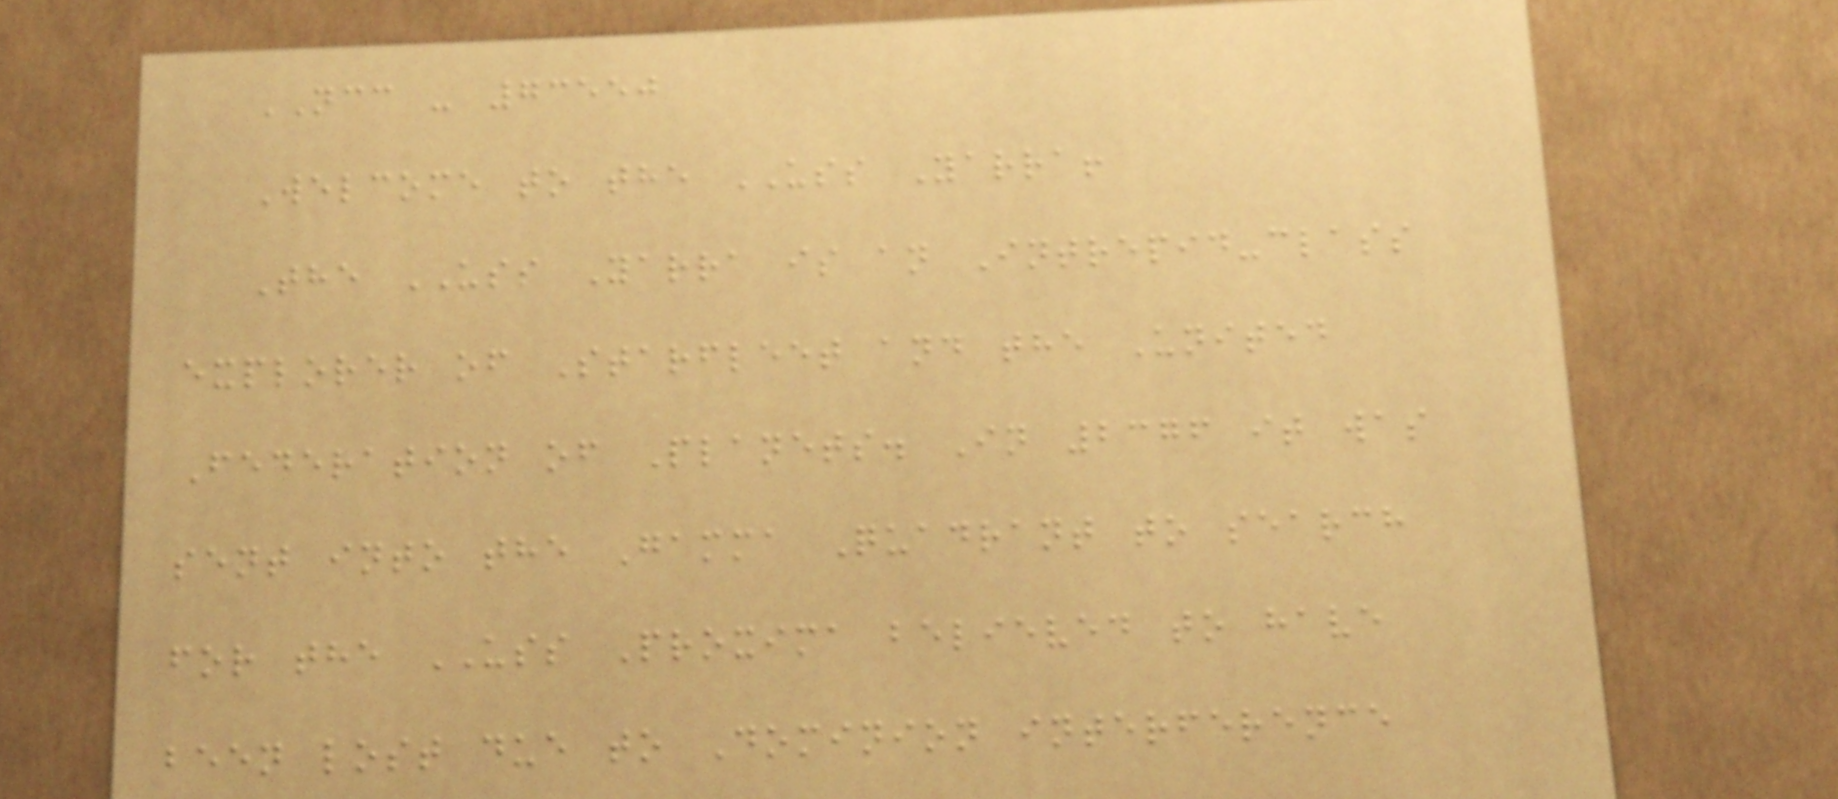NCC - 73550
Welcome to the USS Yarra!
The USS Yarra is an Intrepid-class
explorer of Starfleet and the United
Federation of Planets. In 2376 it was
sent into the Gamma Quadrant to search
for the USS Proxima believed to have
been lost due to Dominion interference
